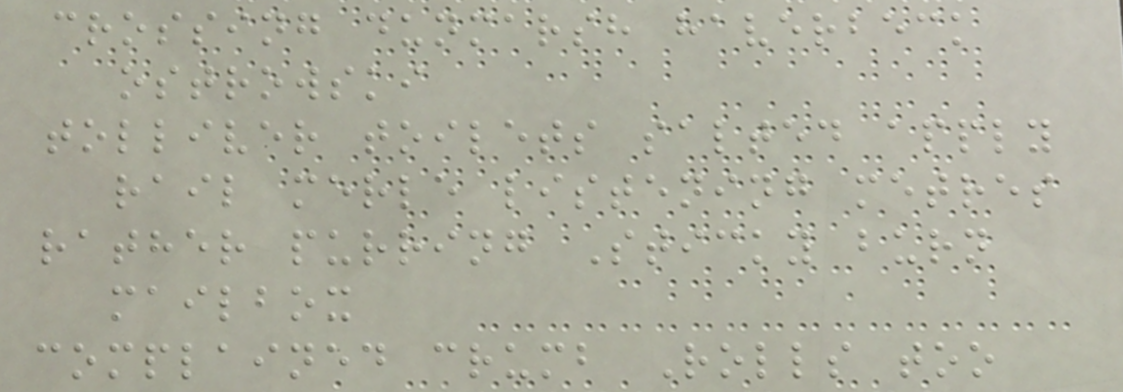crossing dunmarsh haverbeck
ostrowski
tolliver toilets salted apply
rail merle listening metres
rather purring Sticky burn
mailbox
complained crumb Rolls too
